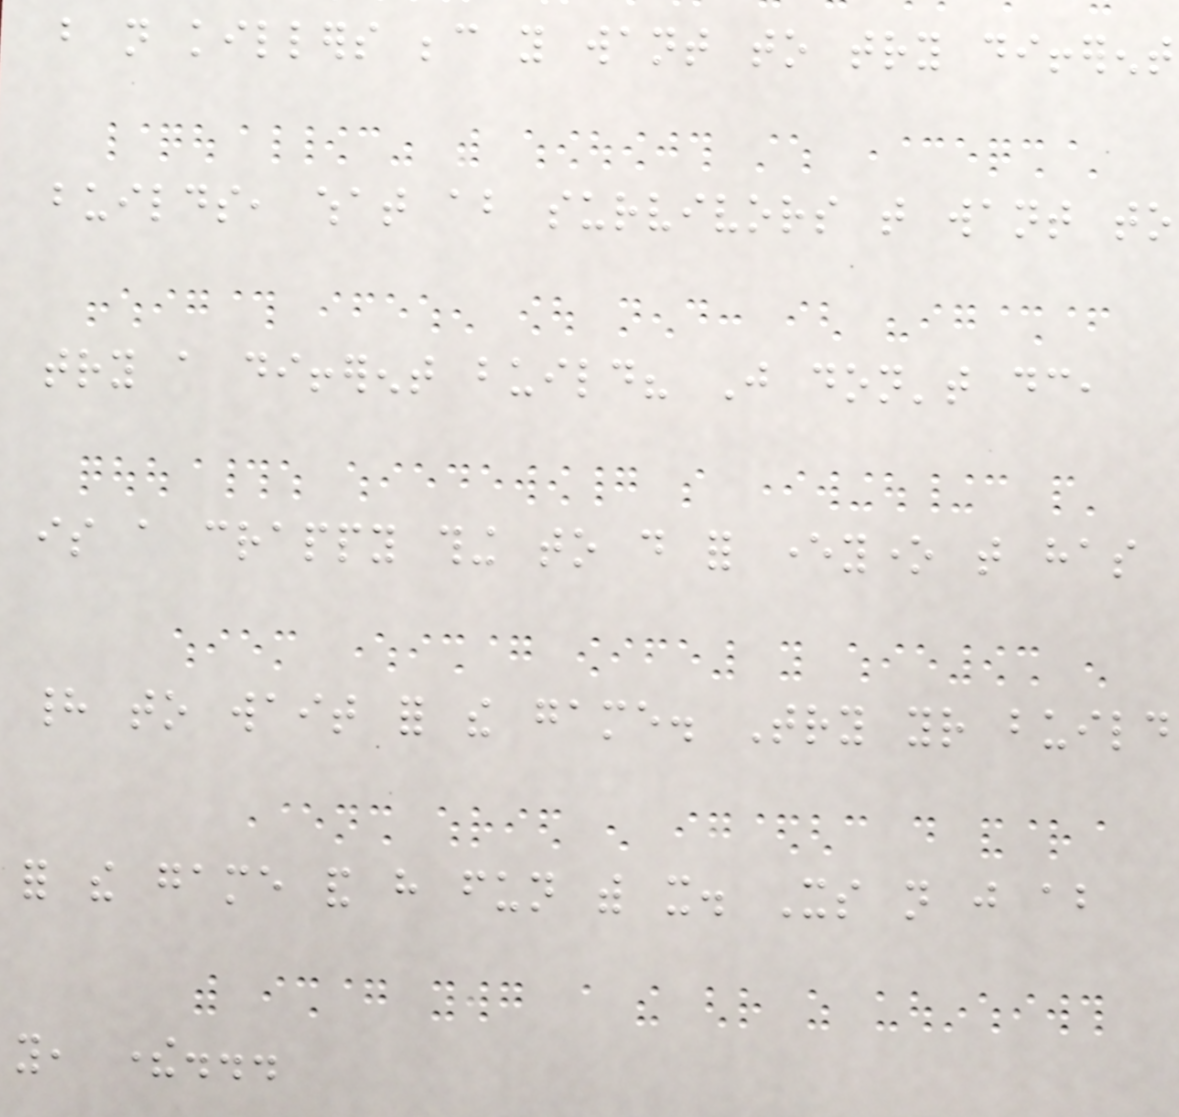but not killers because you want to try different
builds, what about survivors that want to
try a different build? Just don't dc,
is a crappy thing to do for everyone that has
had to wait for the game. Try your build
for the game and have fun with it. Its not just about
you, there...
